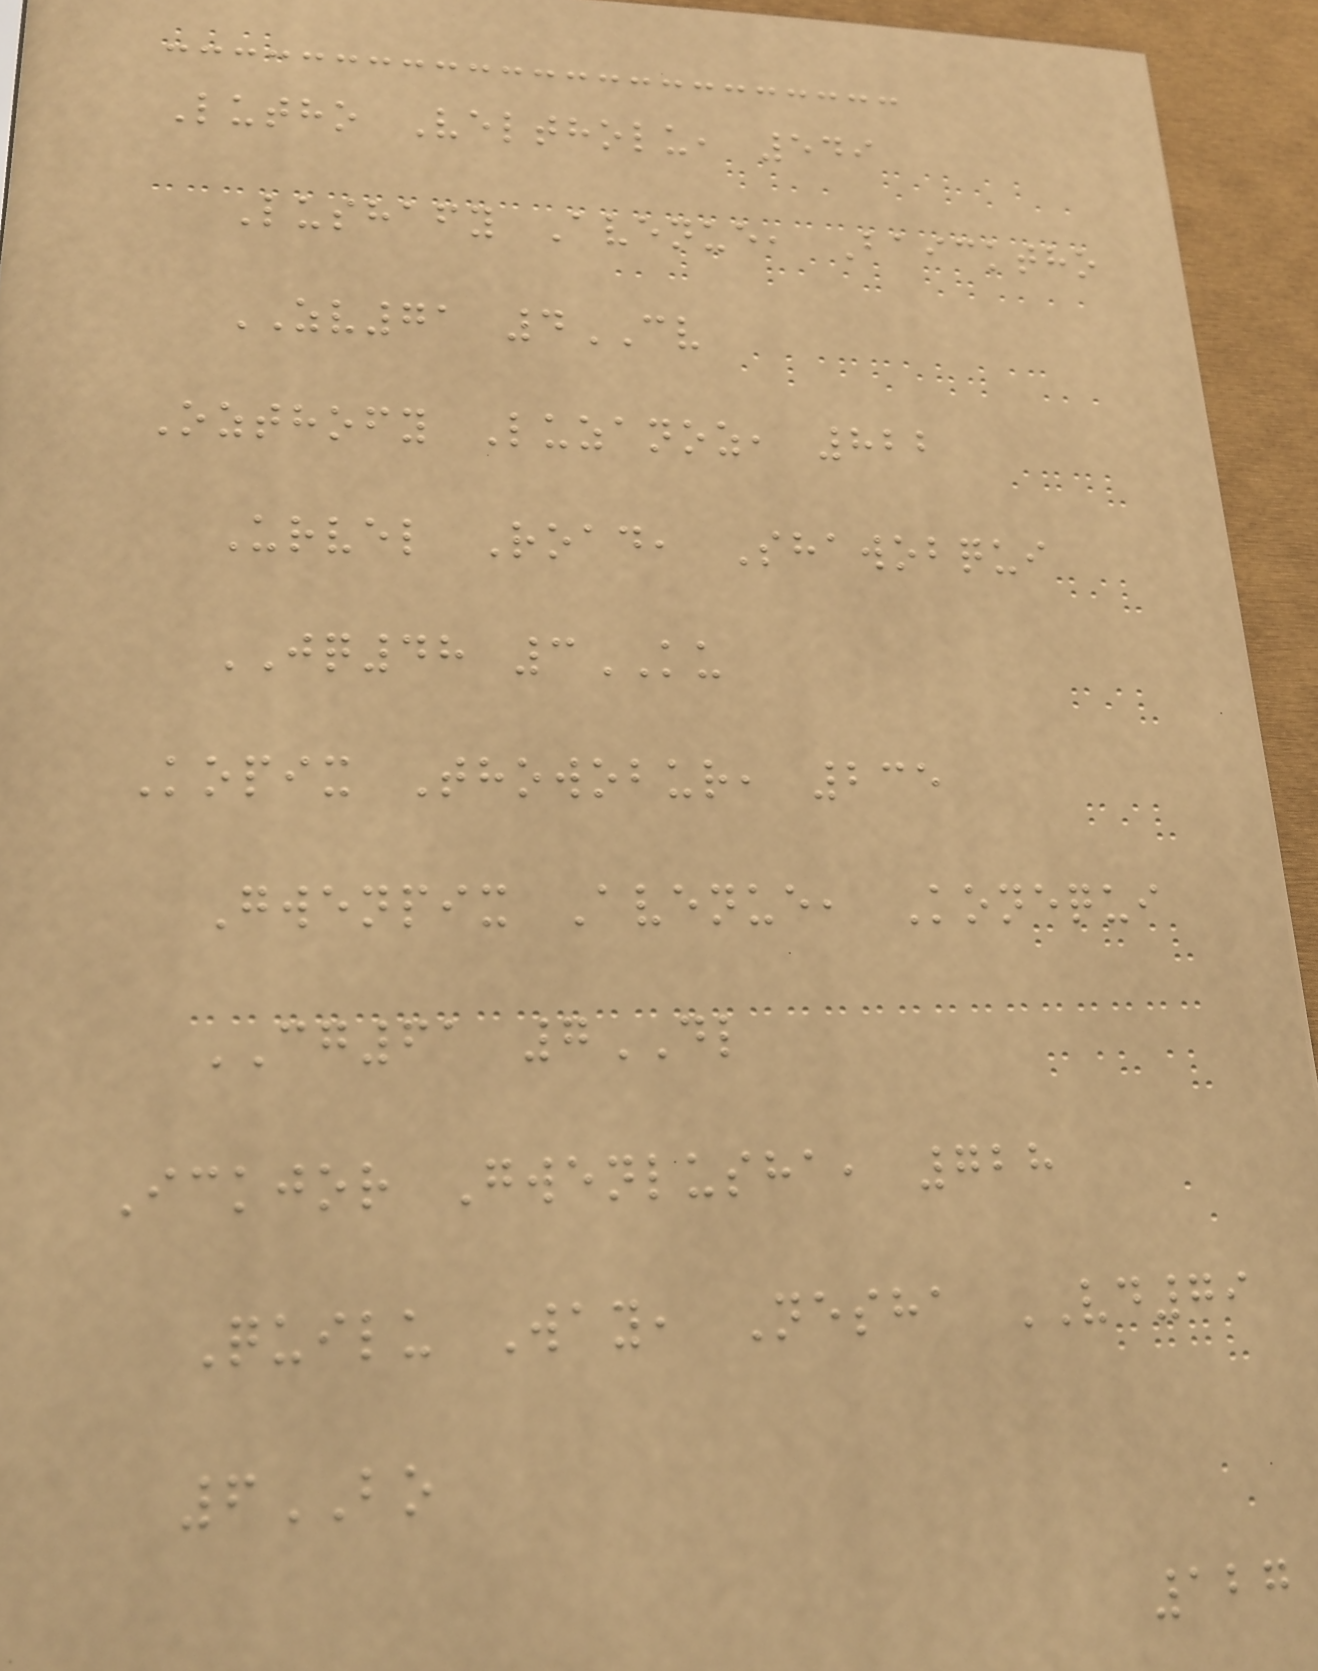Lutho Veltholu, 549
Lushafy Avenue, Baicktho
ZV71 4CV
Ozthofy Luzanoz, 822
Urvel Road, Shawobqui
JQ48 3KU
Kopix Thowobur, 235
Gwenpix Avenue, Konequi
CG61 7DL
Ickjor Gwenlusha, 728
Quilu Way, Nesha VD79
6BO
127
